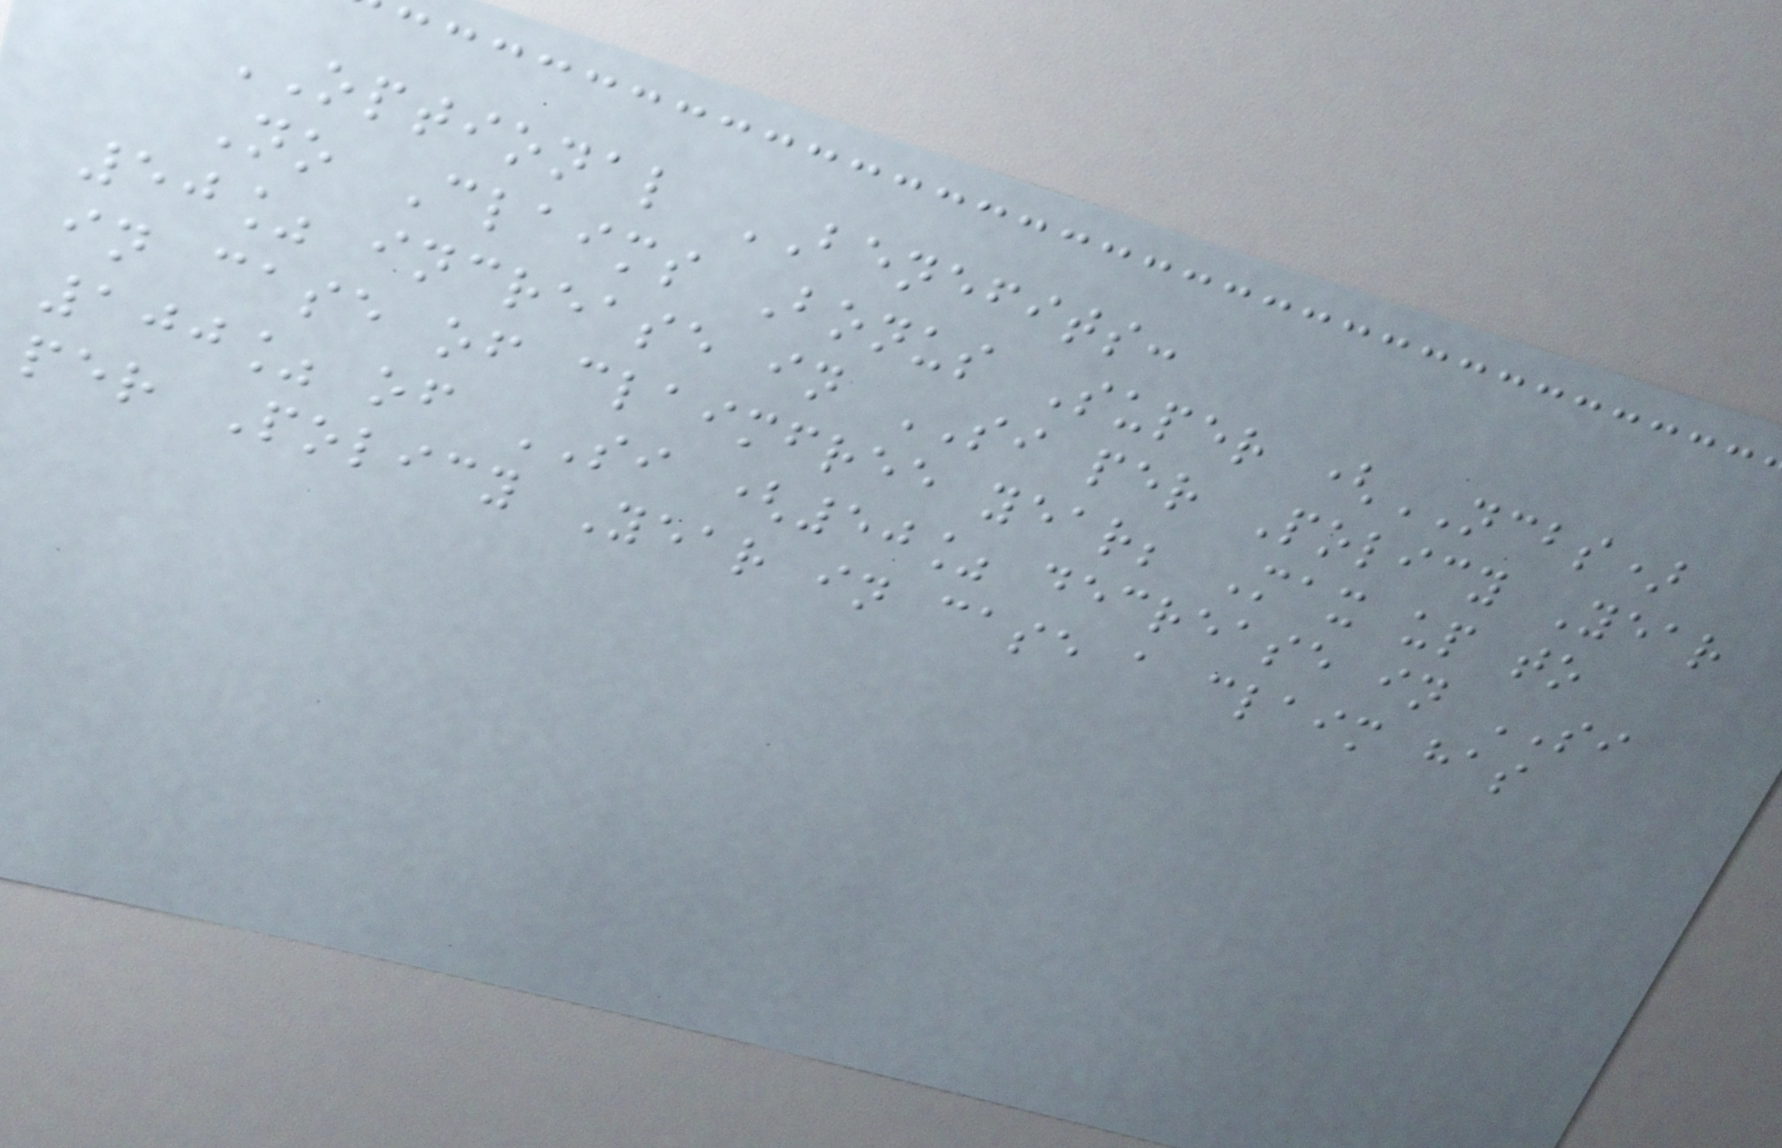OPTIONAL BENEFITS:
No Claims Bonus Super (NCBS)
50% increase in SI per Policy Year
in case of claimfree year; Max up to
100% of SI (50% decrease in SI
per Policy Year in case a claim has
